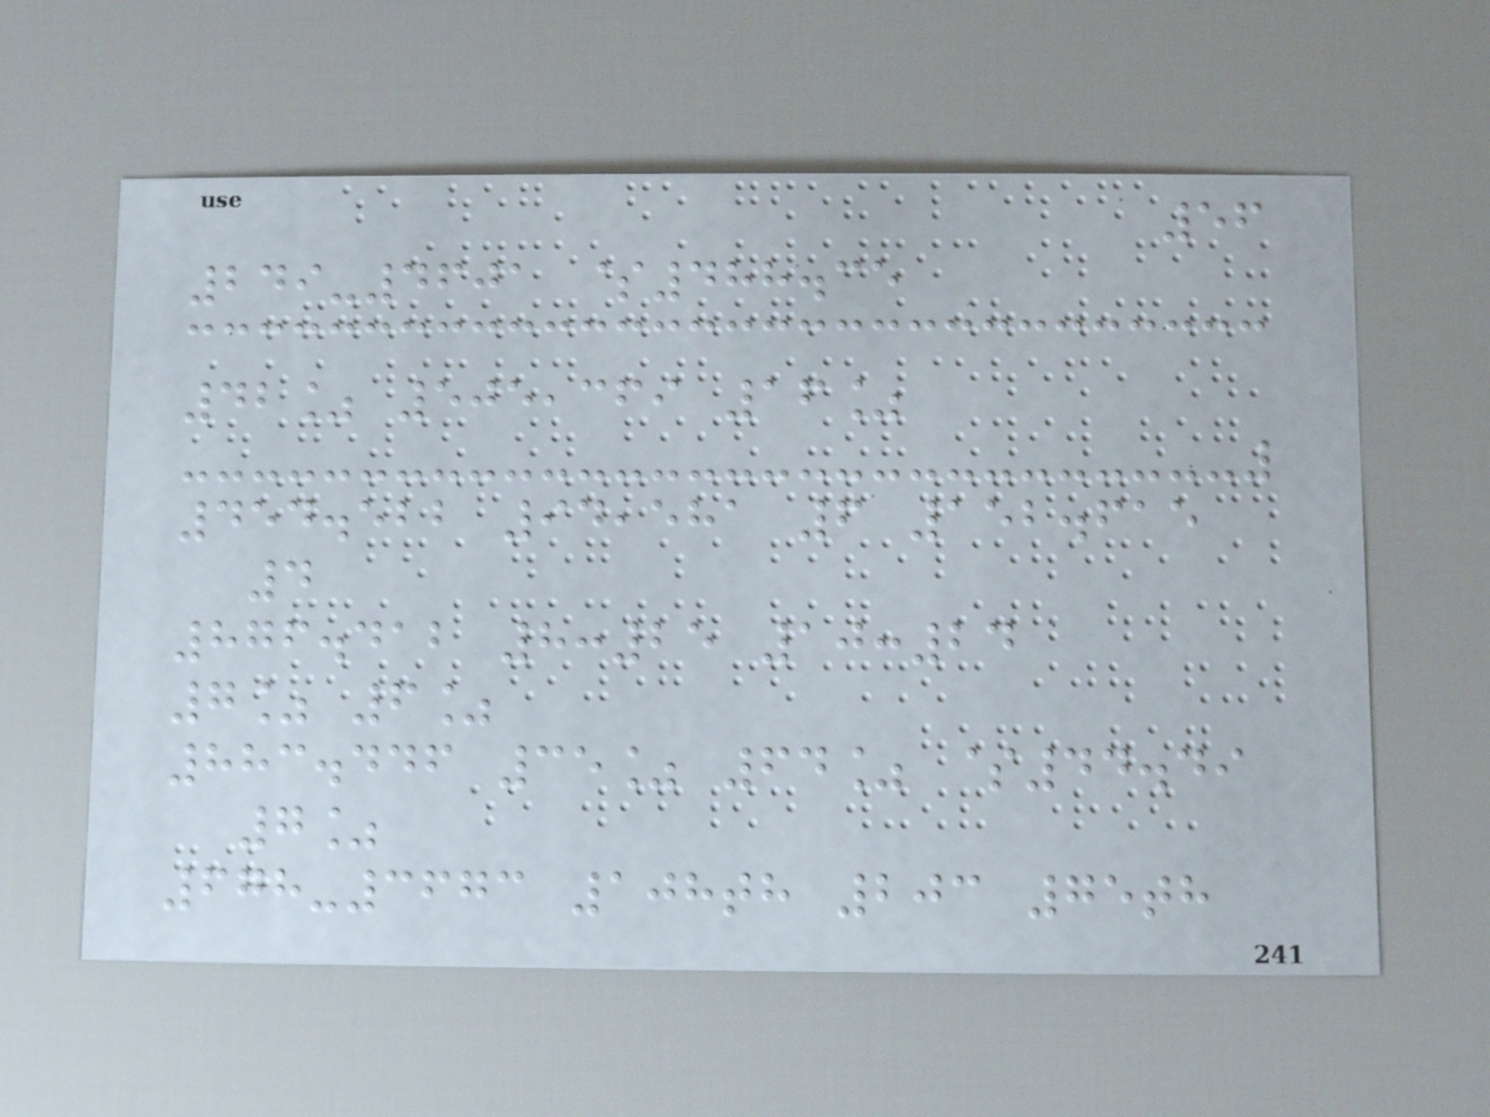56
249-4601 $488.35
42% 505,369 16%
454.522 94,581 6 152.615
4
876.412 8:25 10:24
7% 6%
883.446 35% 64% $44.49
7%
678-3673 108th 203 75th
